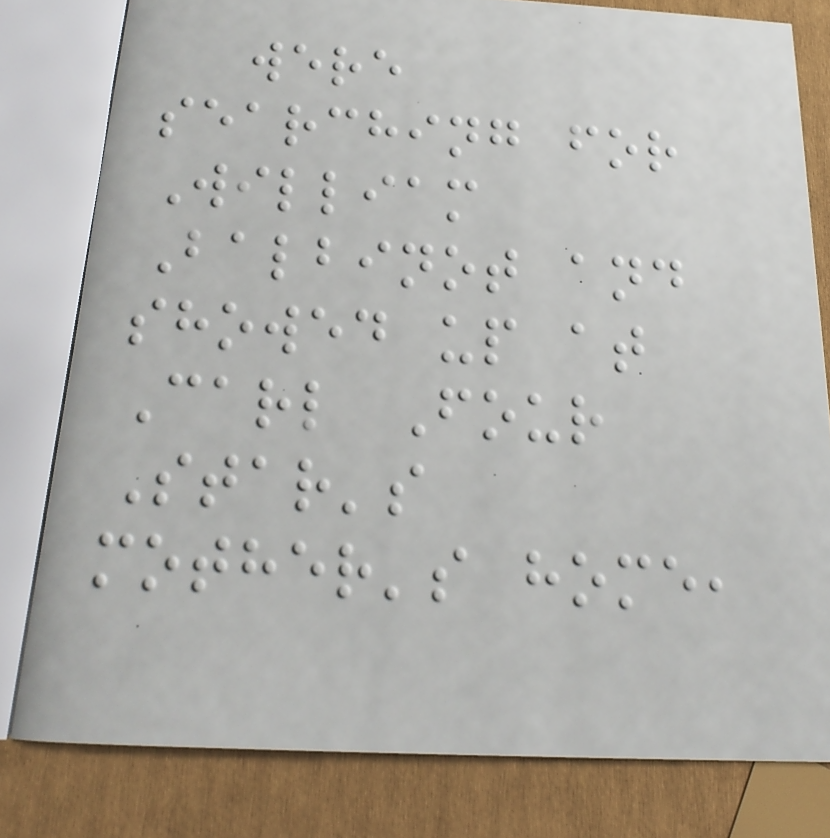were
searching for
William
Balbinot and
showed up at
Carl Four
Star's
mother's home,
